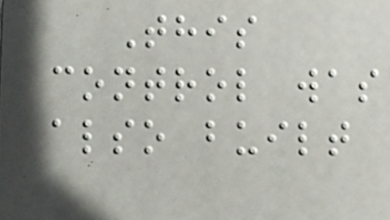This
control was
also built
